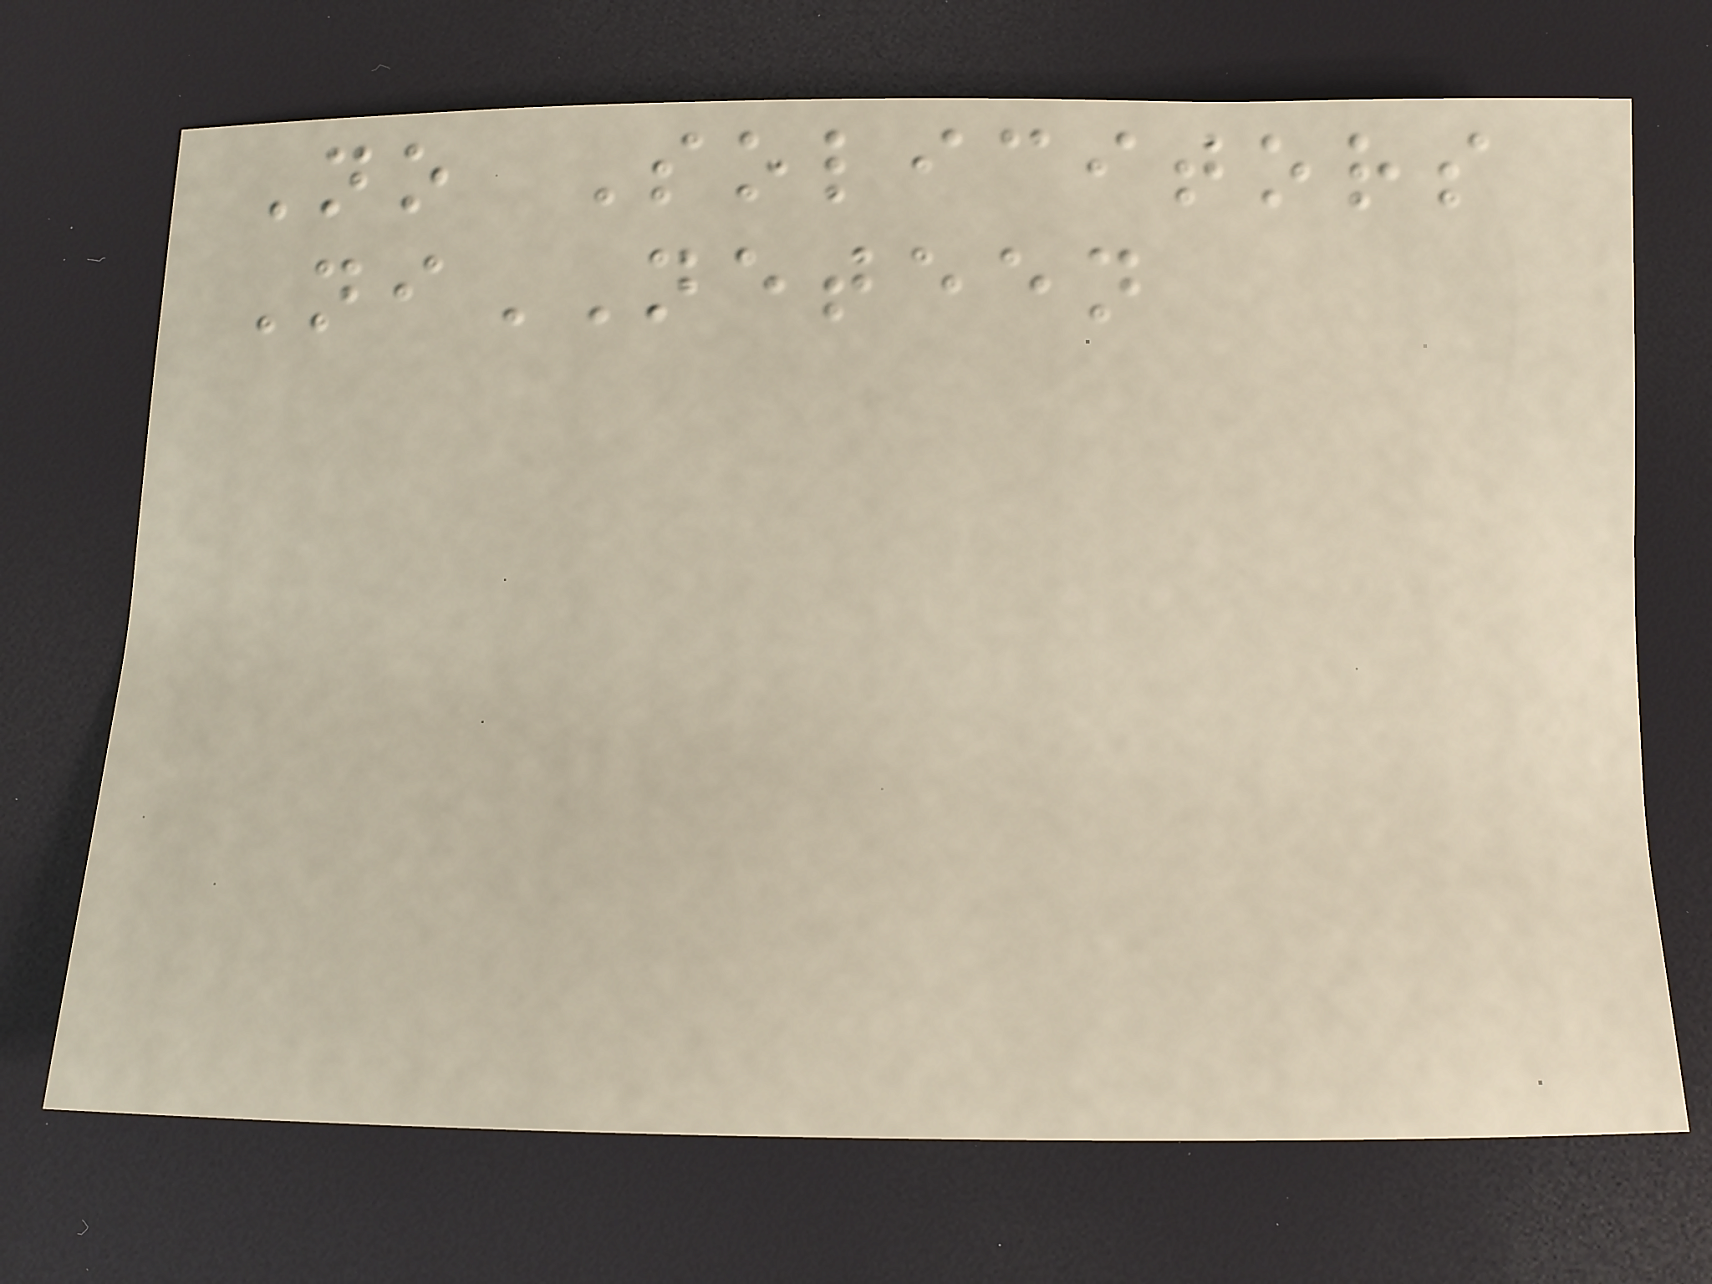No Solicitors
NiNETEEN
